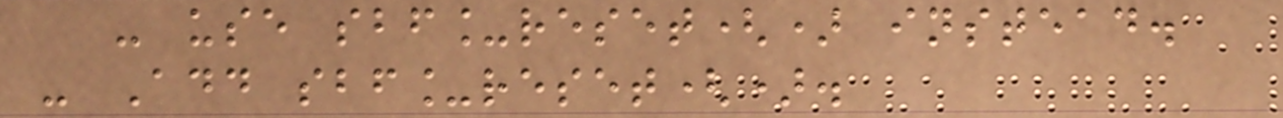- use sbf_reset() instead.
- Add sbf_reset().
